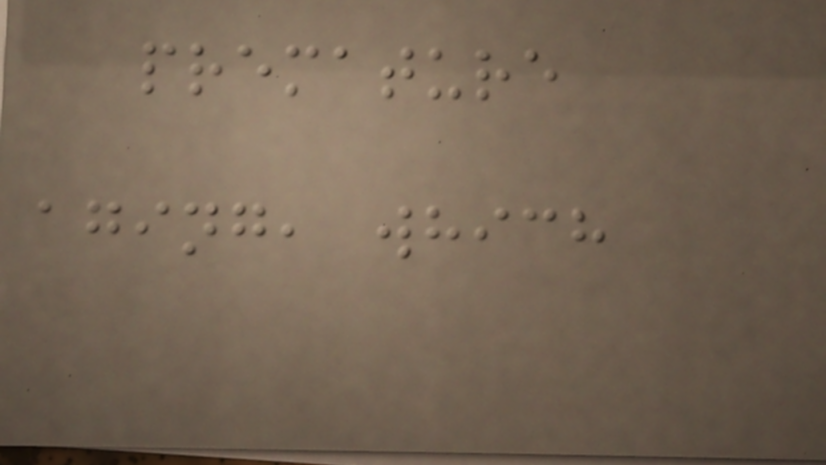premature
aging, which
